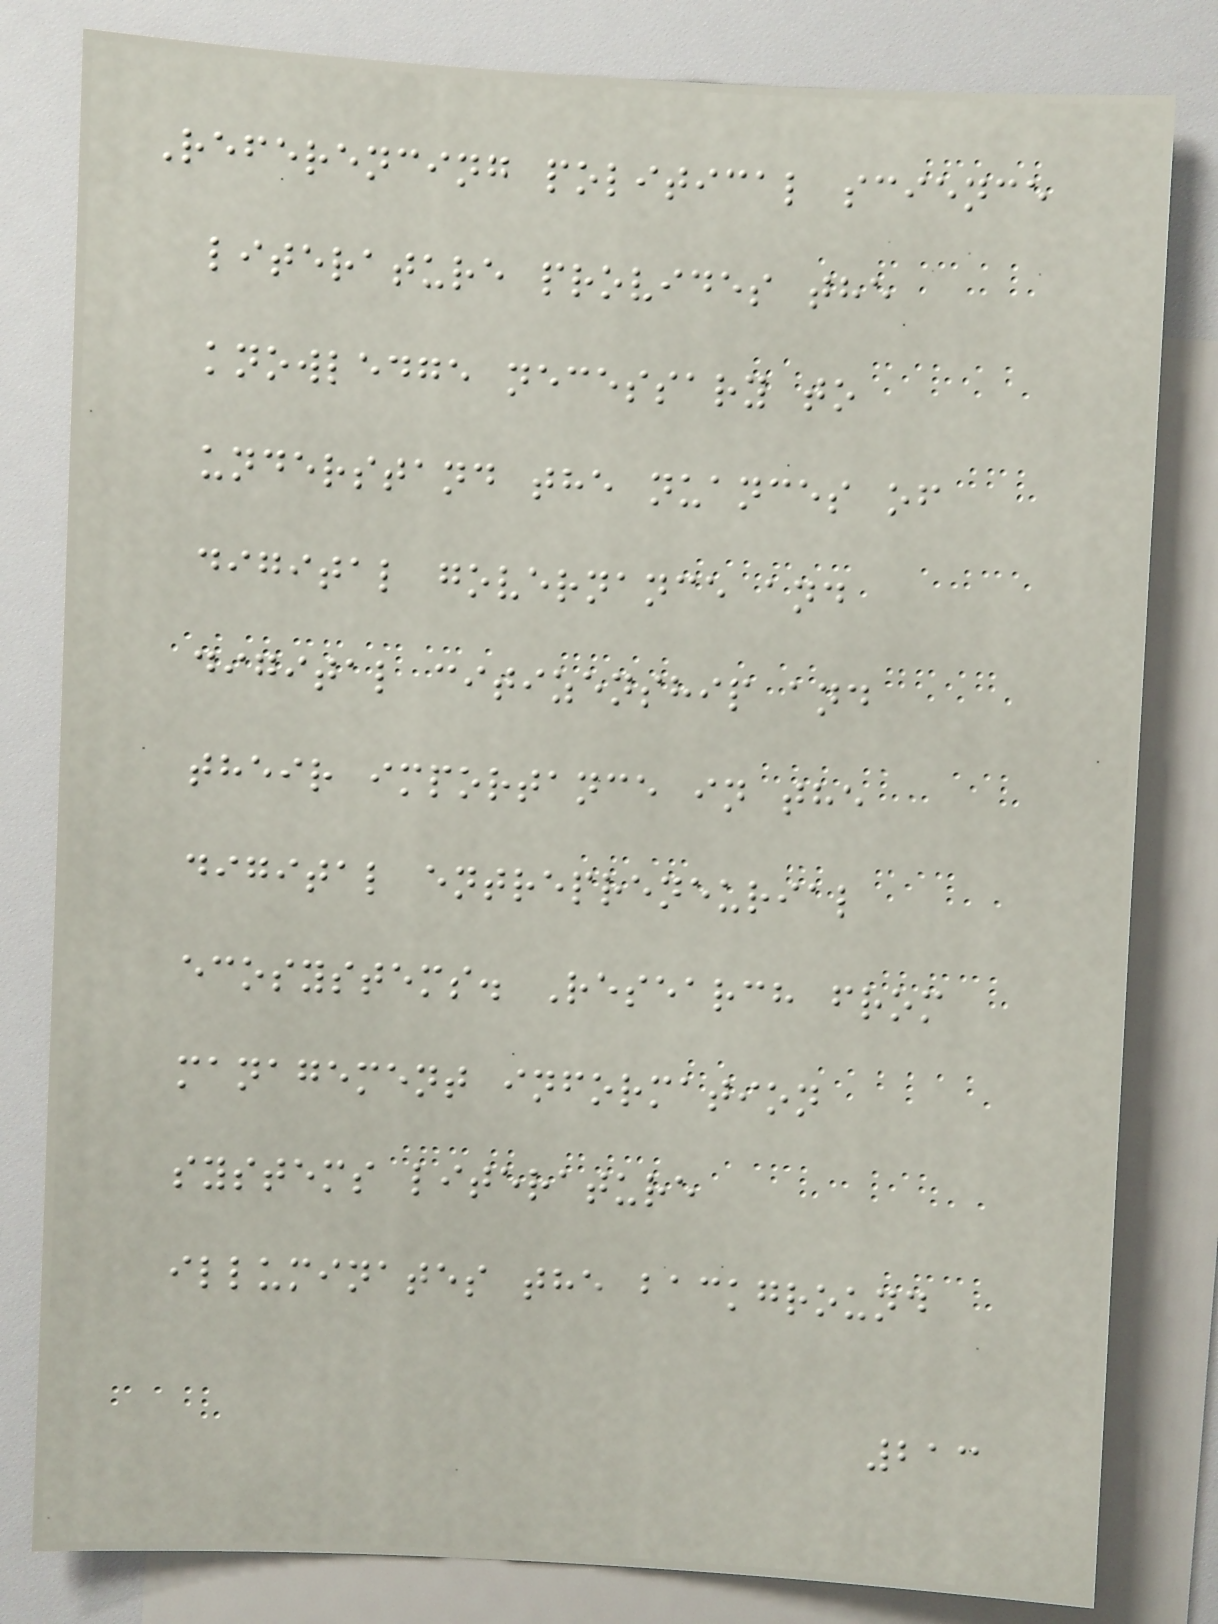Referencing political science
literature provides the
knowledge necessary to
understand the nuances of
digital governance and
digital citizenship and
their importance in the
digital entrepreneurial
ecosystems. Research from
management information
systems literature
illuminates the background
213
